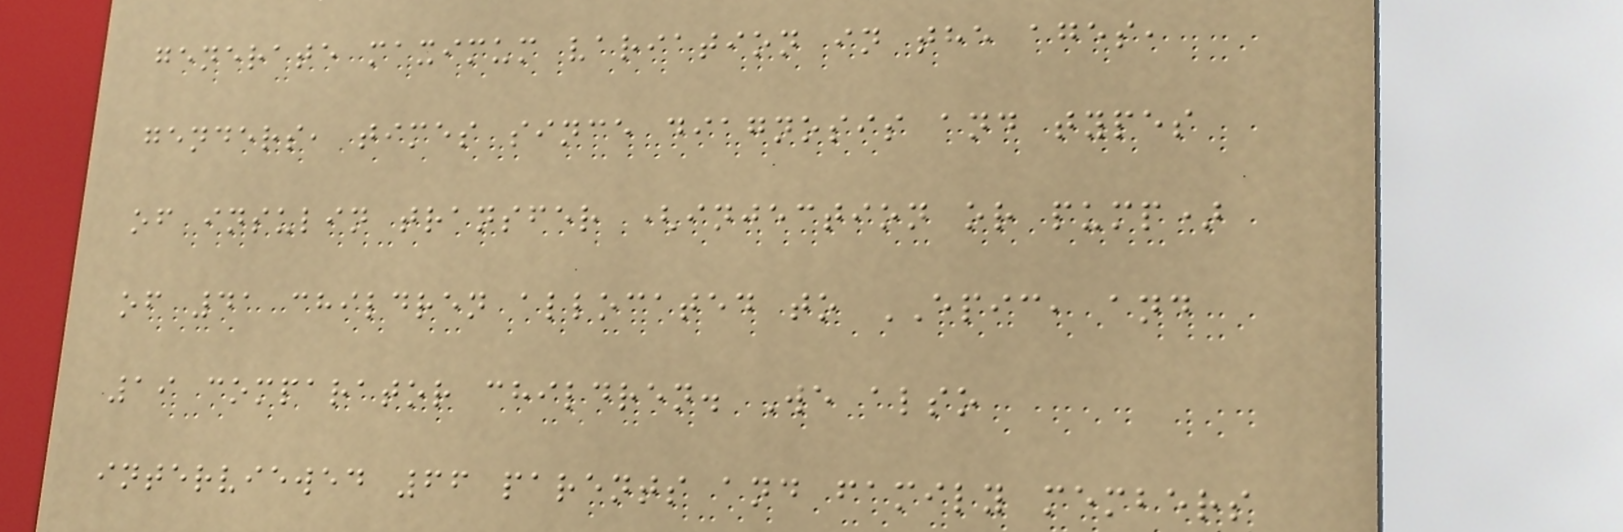generate maximum variation in the ages,
genders, times since diagnosis and types
of insulin transfer (injection or pump)
of 41 children allocated to EPIC, and
19 comparator children. We also
interviewed 66 parents and family members
